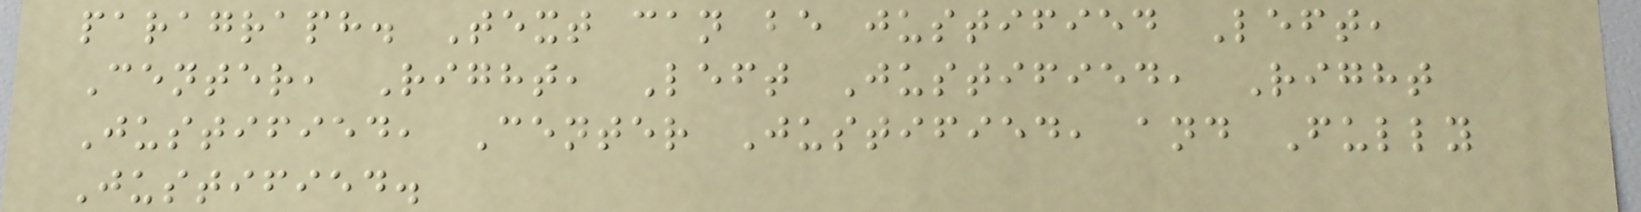paragraph. Text can be justified Left,
Center, Right, Left Justified, Right
Justified, Center Justified, and Fully
Justified.
